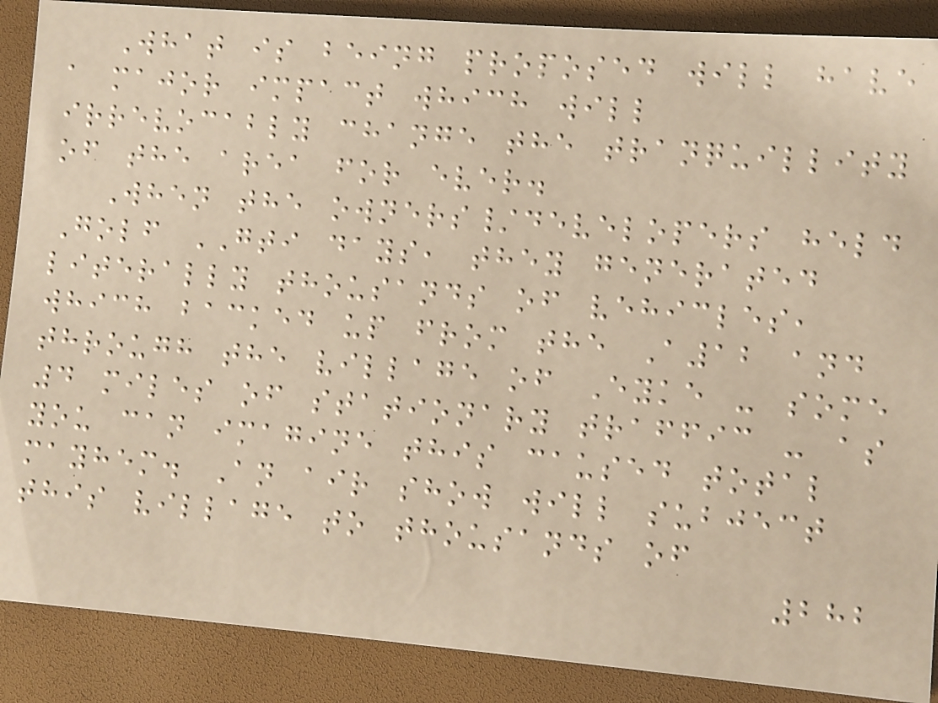What is being proposed will have
a major impact which will
irrevocably change the tranquillity
of the area for ever.
When the owners/developers held
Golf GTI days, they generated
literally thousands of vehicles,
which backed up from the A12 and
through the village of Eyke - some
4 miles of stationary traffic - as
you can imagine this caused total
mayhem. An air show will subject
this village to thousands of
282
